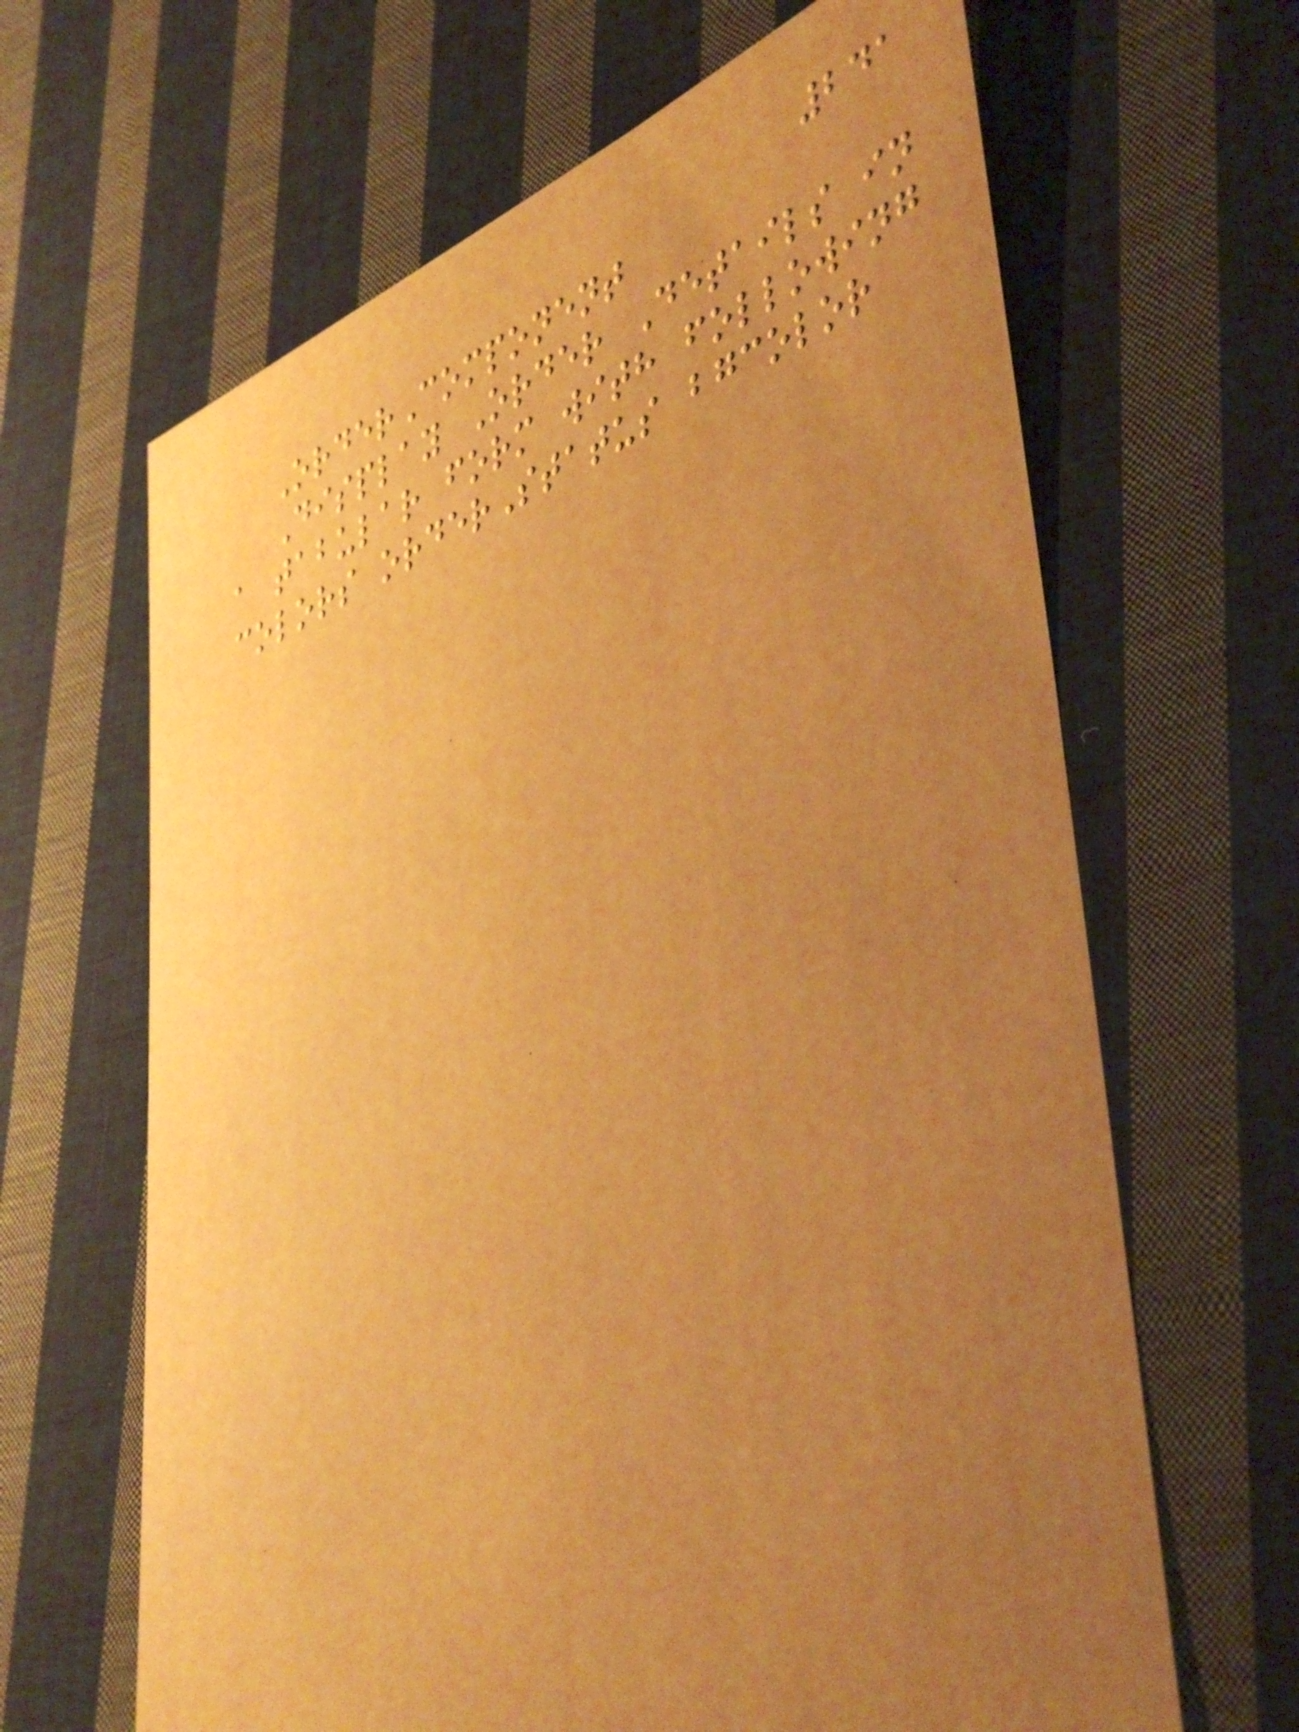241
OrderComponent
Display Order Details in
a tabular form with following
colors orderStatus bgcolor
